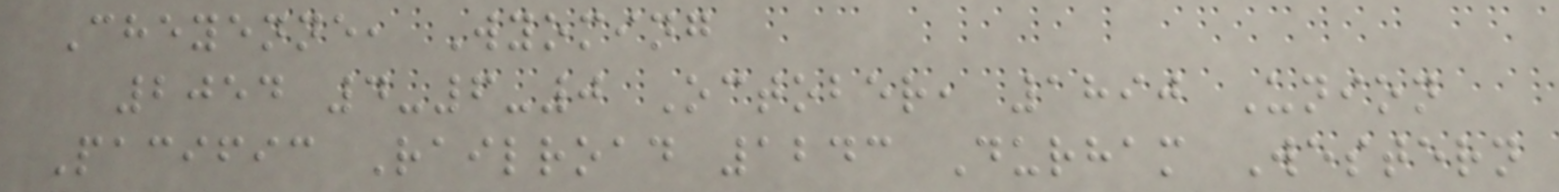Cheyenne, Wyoming
2054 4-6-0 October, 1890 Union
Pacific Railroad 1243 Durham Western
